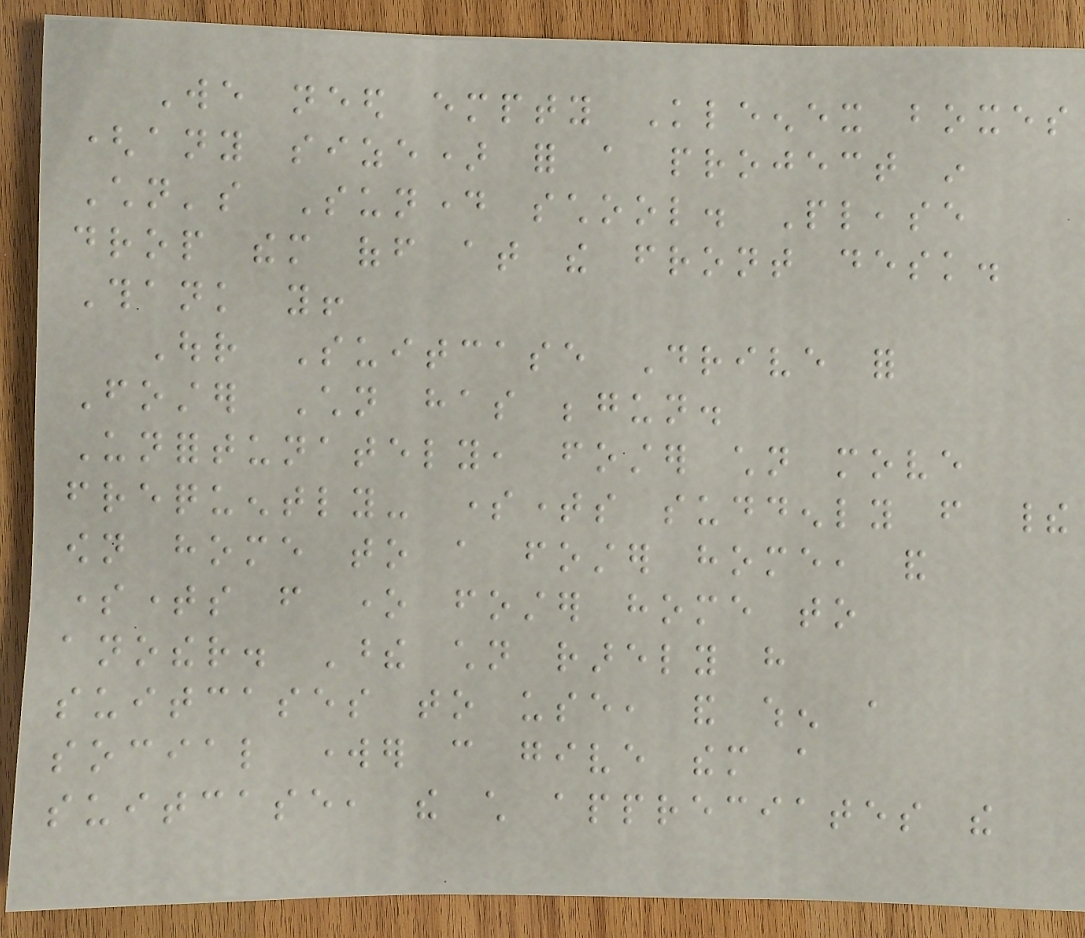We need empty Kleenex boxes
(any size) for a project in
Children's Sunday school. Please
drop them off at the front desk.
Thank you!
Our Suitcase Drive for
Foster Children has begun.
Unfortunately, foster children move
frequently- sometimes suddenly from their
own home to a foster home, and
sometimes from one foster home to
another. These children rarely have
suitcases to use, and when a
social worker can give them a
suitcase, the child appreciates the
